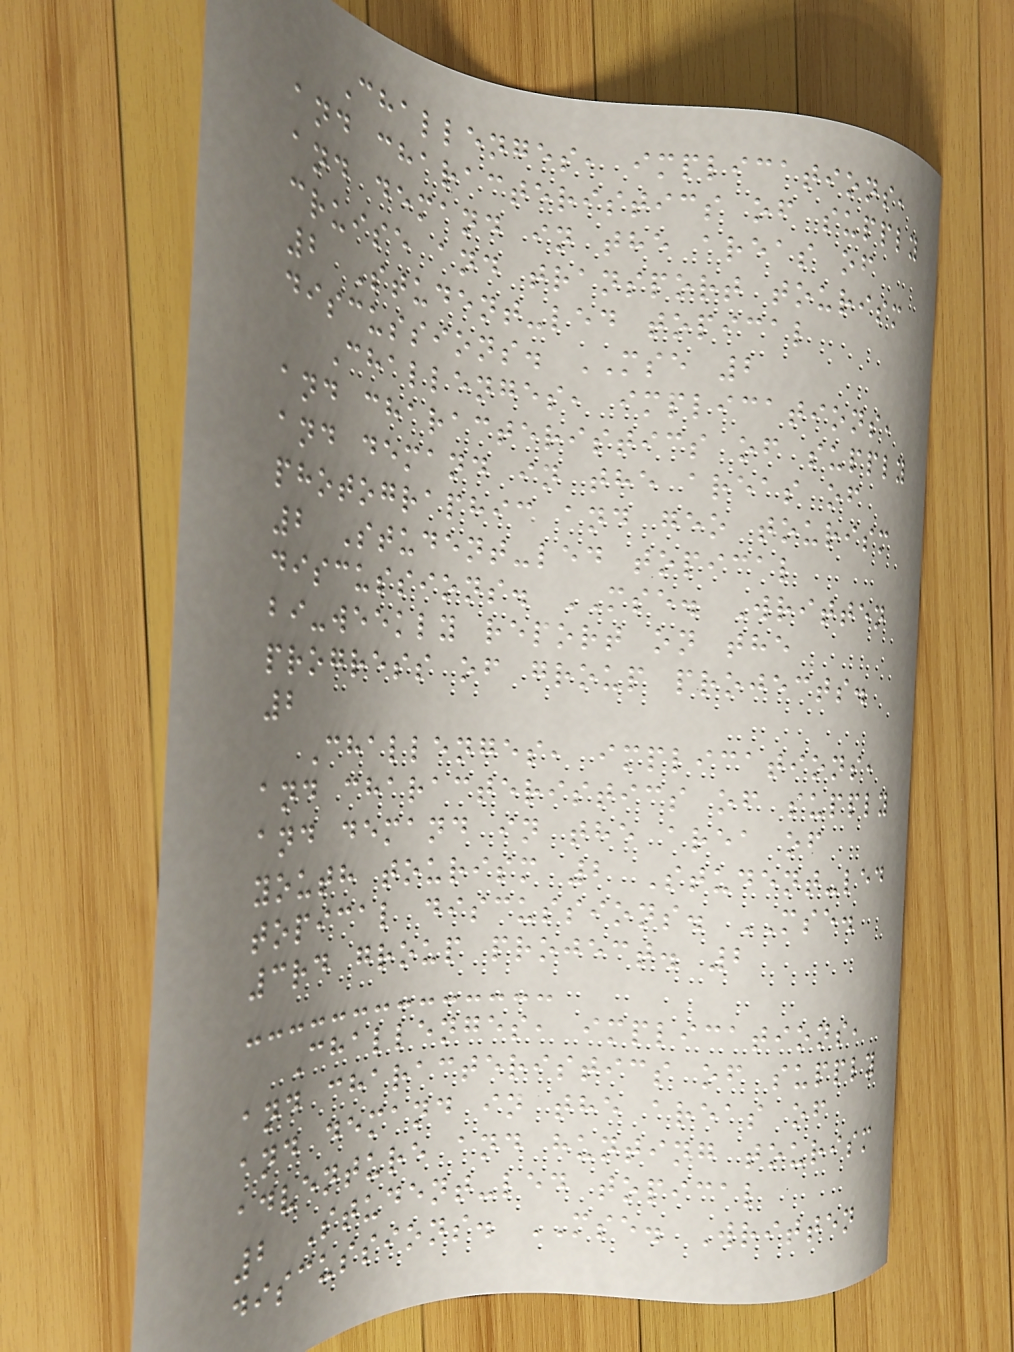Challenges, implications,
and characteristics of supply
and demand in the areas of
cruise and transport tourism
2 Student-led topical
discussions. MSE 2
Challenges, implications,
and characteristics of supply
and demand in the areas of
photographic and geo tourism
2 Student-led topical
discussions. MSE. Written
bi-weekly report on the
progress of group projects.
2
Challenges, implications,
and characteristics of supply
and demand in the area of
youth tourism 2 Student-led
topical discussions. MSE.
3rd group project. 2
Challenges, implications,
and characteristics of supply
and demand in the areas of
adventure and hunting tourism
2 Student-led topical
discussions. MSE. Written
